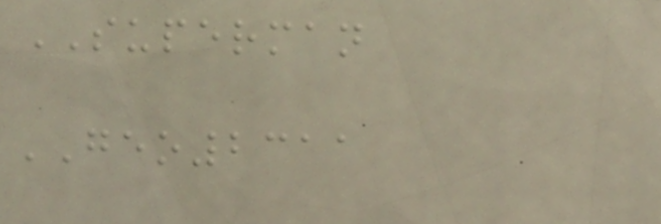SUPERMAN
GEO2311
